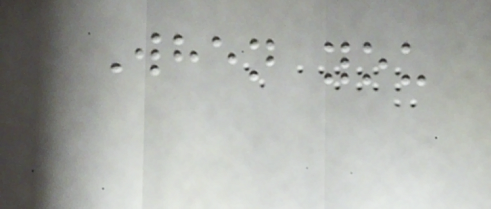When you
